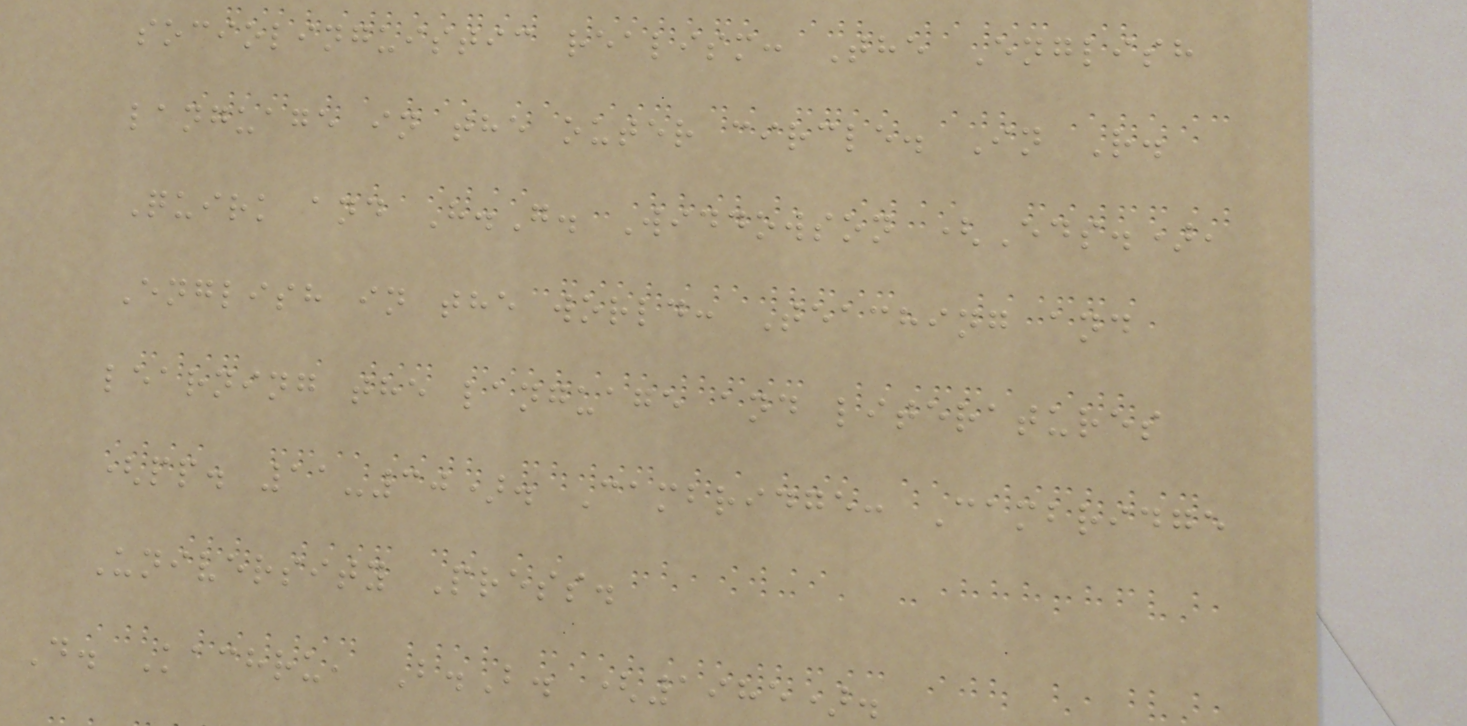sociolinguistic realism: The English
language in the outer circle. In R.
Quirk and H.G. Widdowson (Eds.),
English in the world: Teaching and
learning the language and literatures
(pp. 11-30). Cambridge: Cambridge
University Press.
D. Kachru, B.B. (1985).
